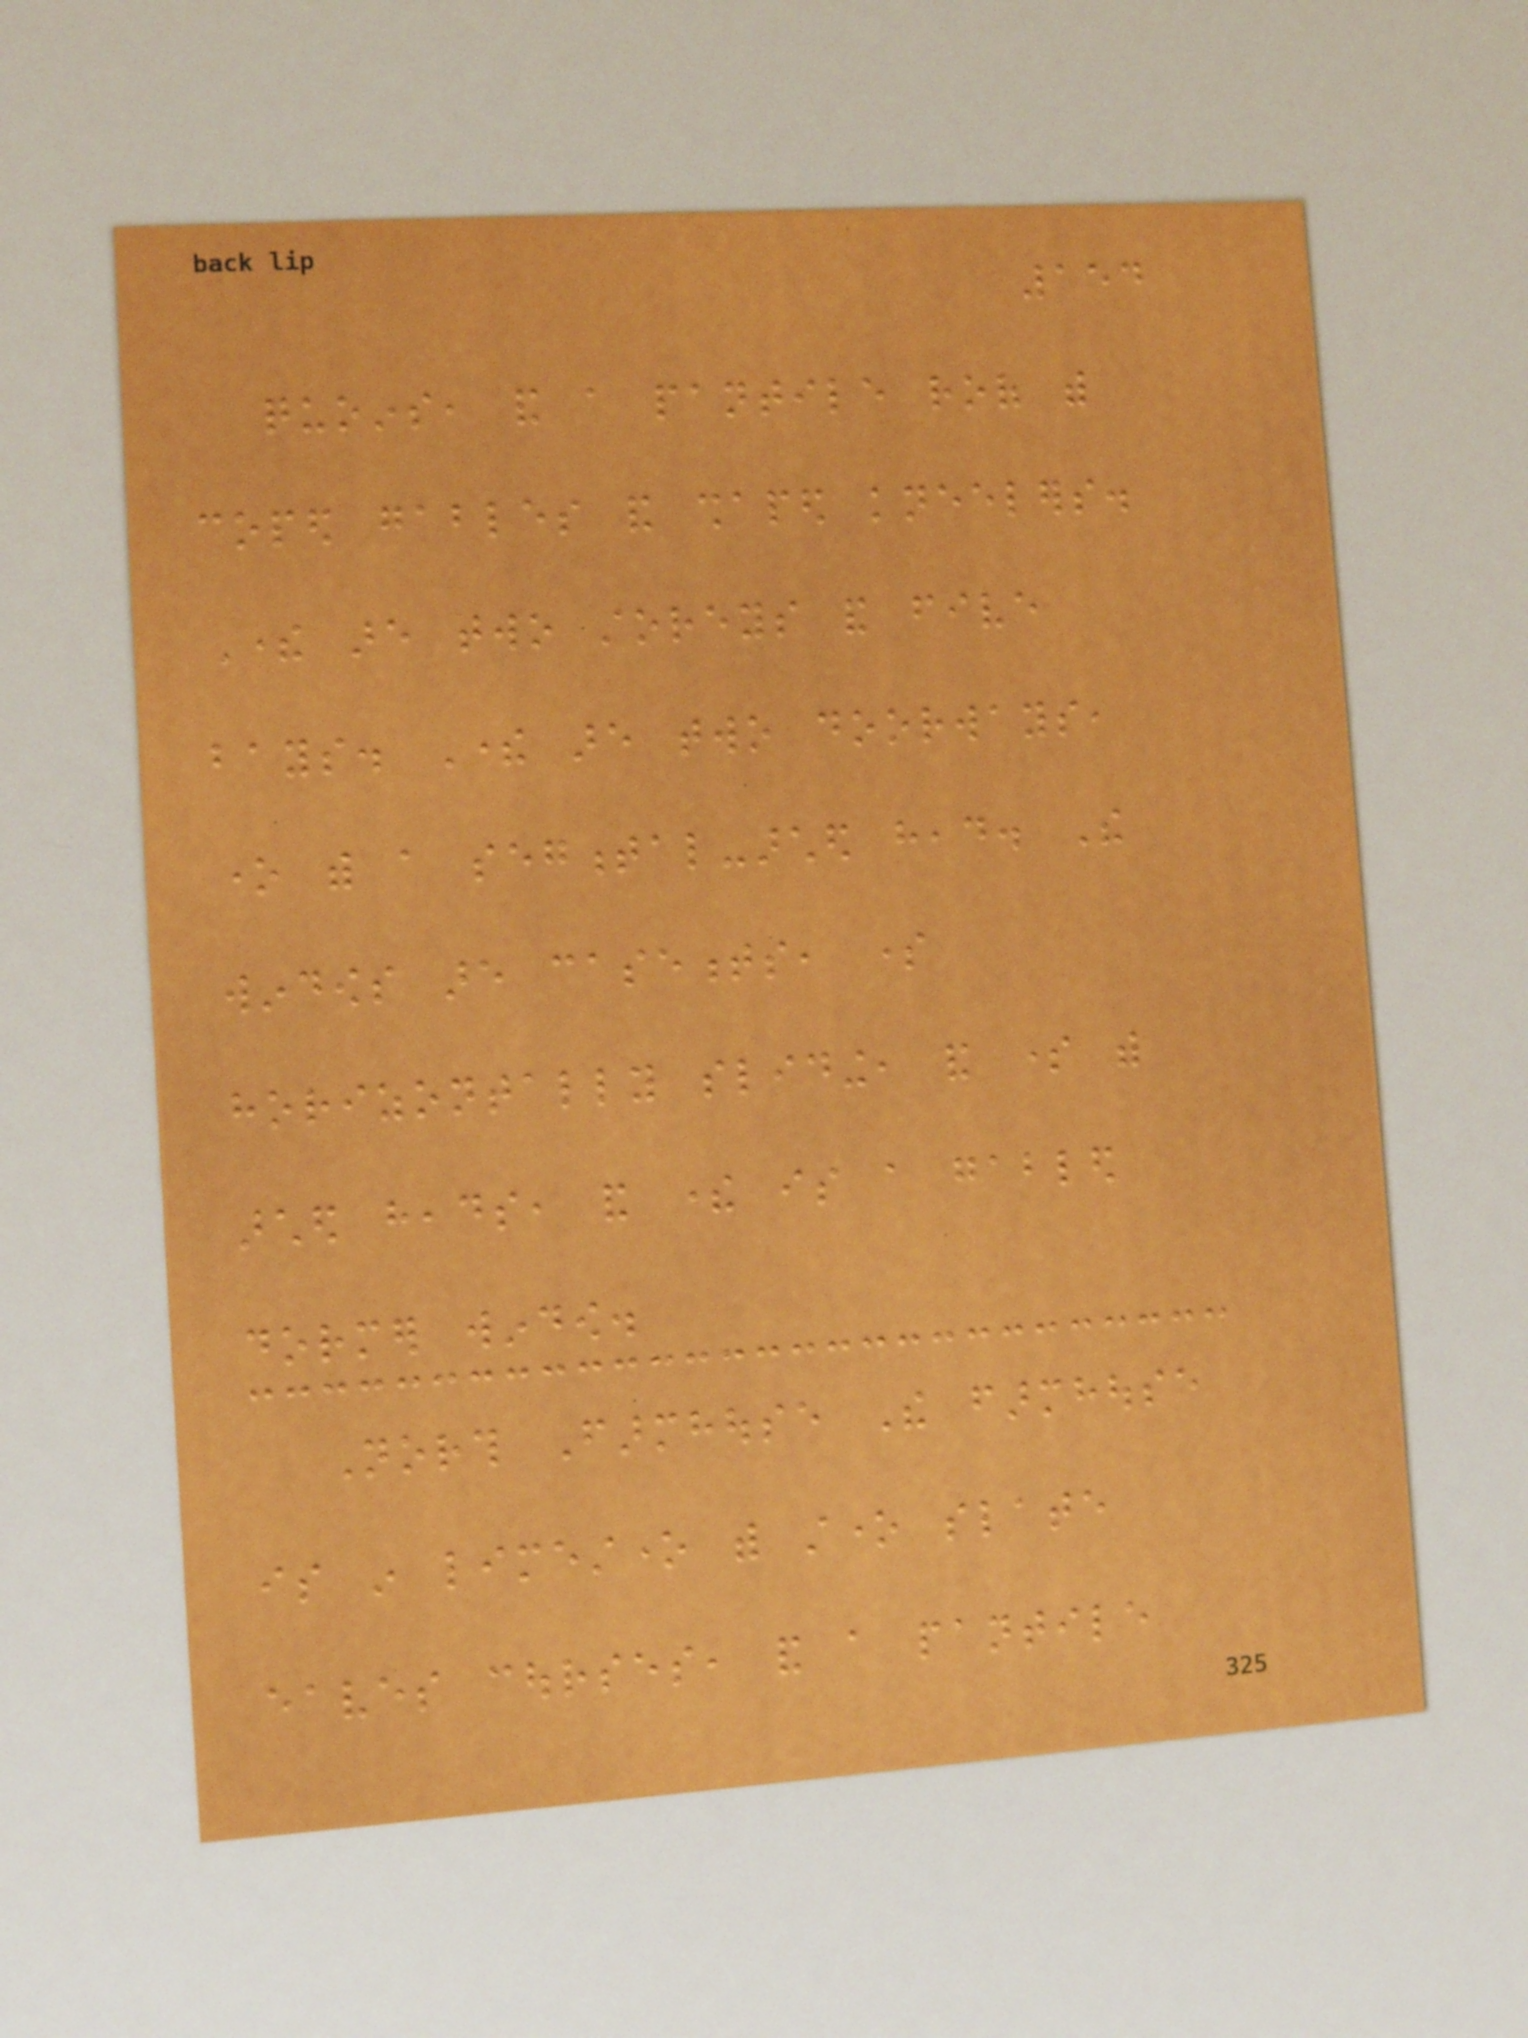154
quoins, and a pantile roof with
coped gables and shaped kneelers.
There are two storeys and five
bays. There are two doorways,
one with a segmental-arched head. The
windows are casements, some
horizontally sliding, and some with
arched heads, and there is a gabled
dormer window.
North Farmhouse The farmhouse
is in limestone with stone slate
eaves courses, and a pantile
